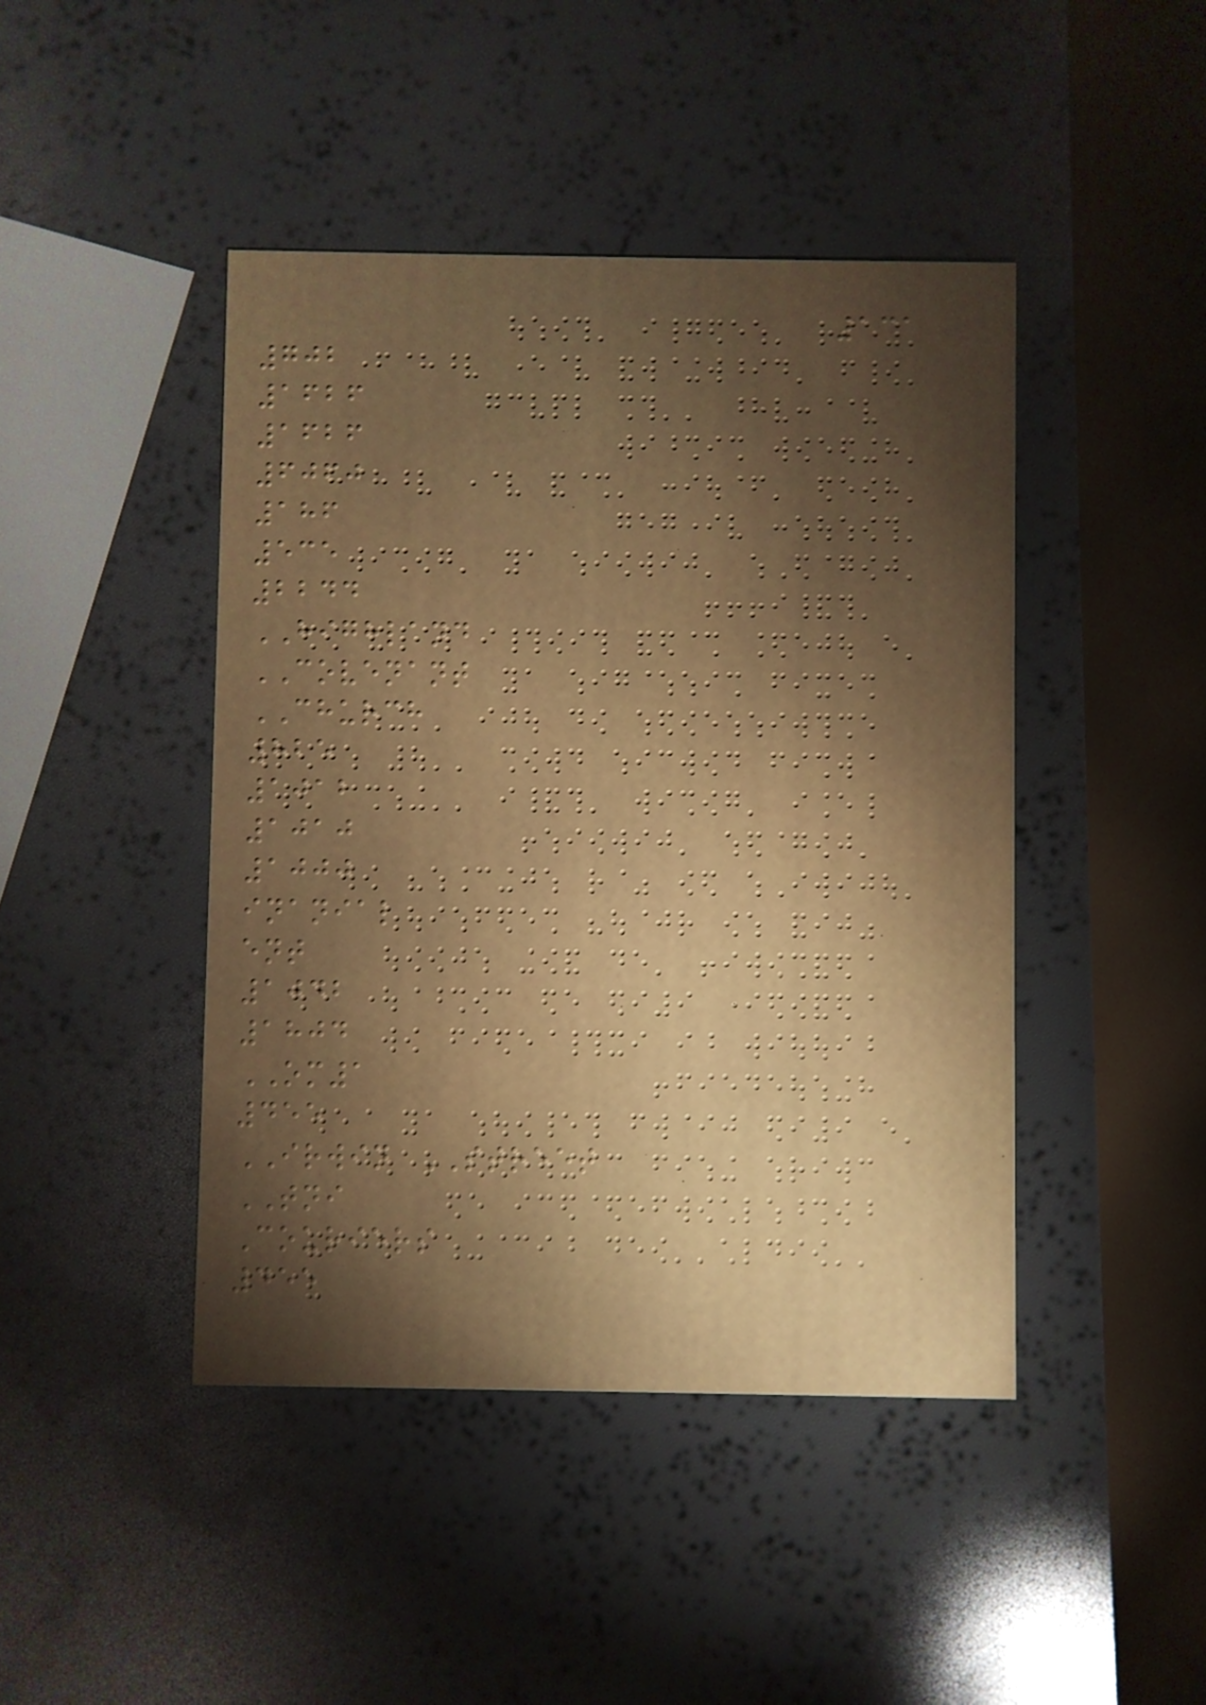131
702
1626
1626
6060
186
535
2244
HIGHLAND
COVENANT
CHURCH
825
1012
1010
1000
inanial
ent
1042
1804
OM1
455
IRWIN STREET
TNI
Couriers
455
